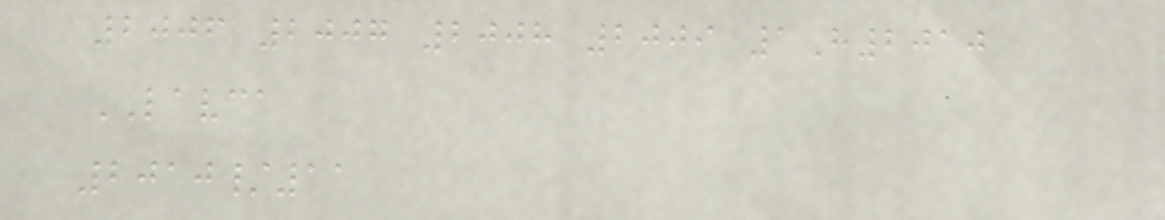2006 2007 2008 2009 1H2010
LAVCA
2010/11
